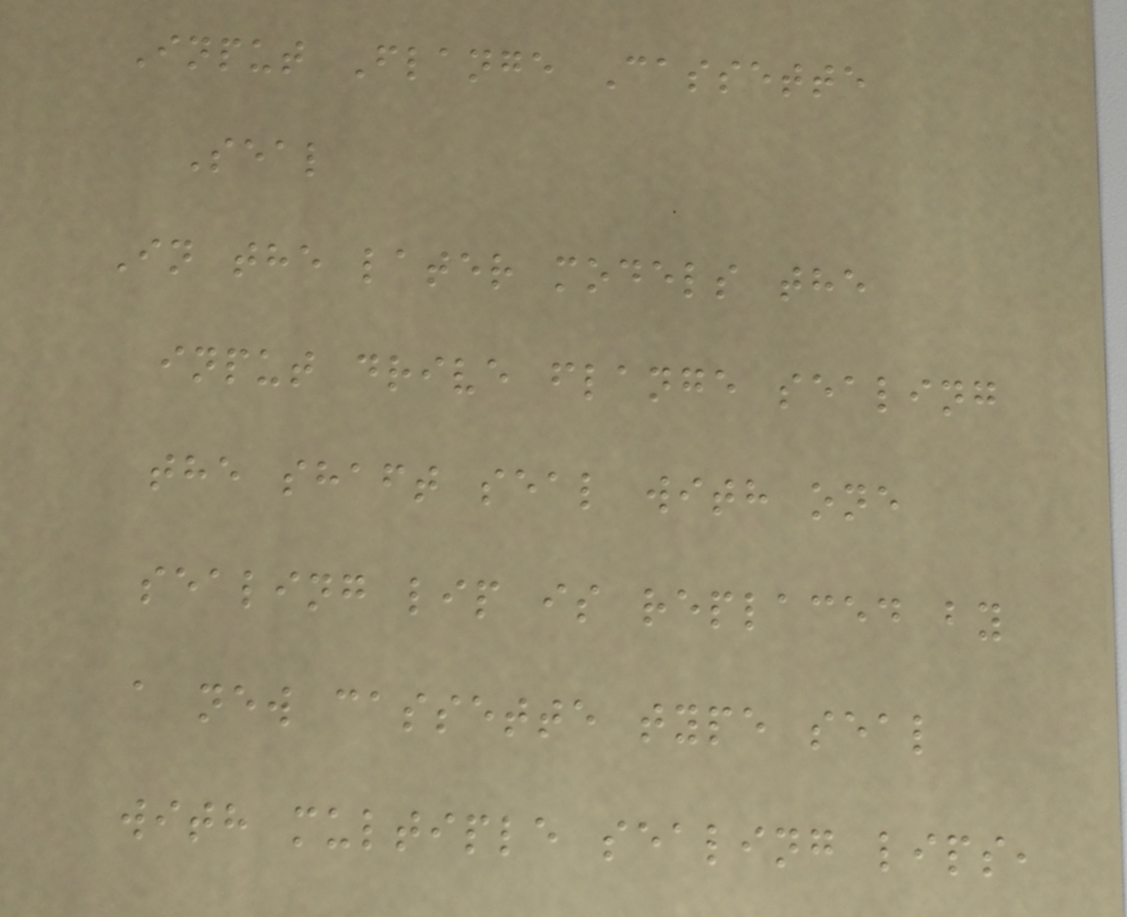Input Flange Cassette
Seal
In the later models the
input drive flange sealing
the shaft seal with one
sealing lip is replaced by
a new cassette type seal
with multiple sealing lips,
